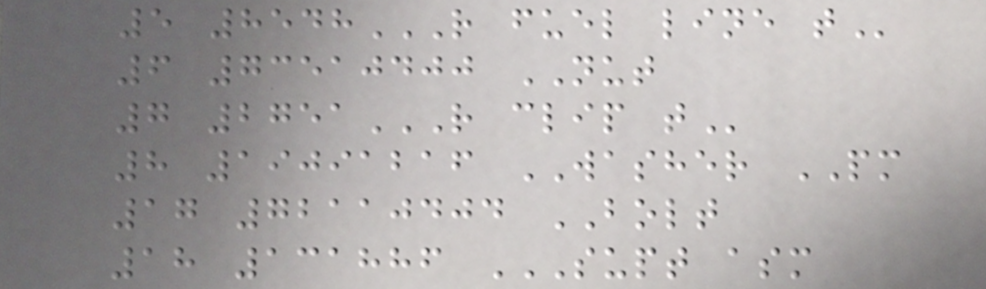5 8548R FUEL LINE T
6 73510400 NUT
7 2751R CLIP T
8 19091216 WASHER PM
17 72110404 BOLT
18 131886 SUPT ASM
